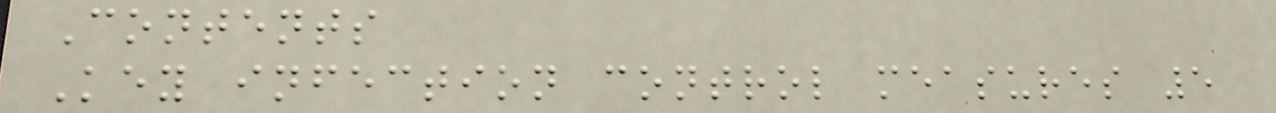Contents
Key infection control measures 5
